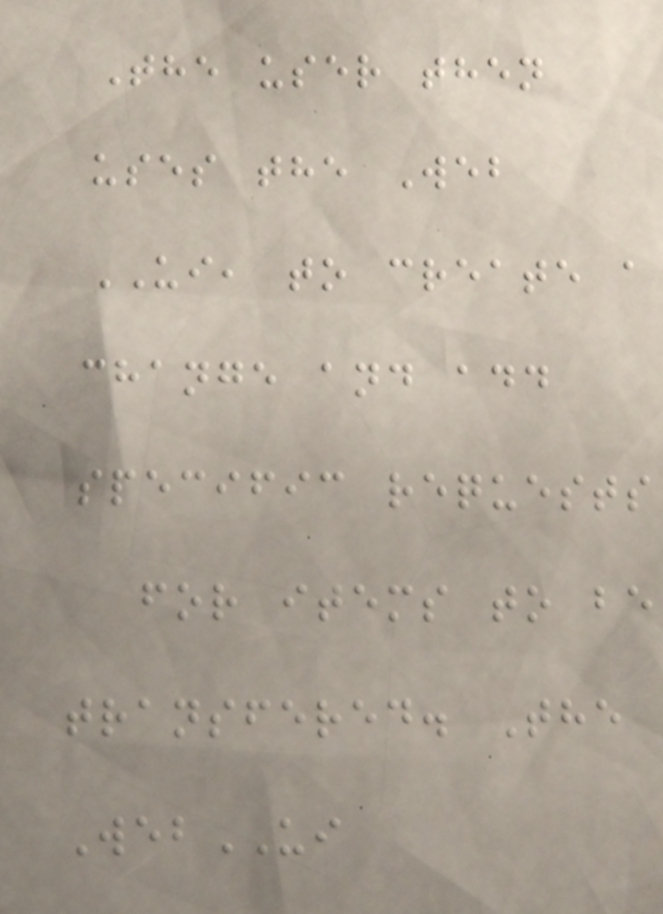The user then
uses the Web
UI, to create a
change and add
specific requests
for items to be
transfered. The
WebUI
